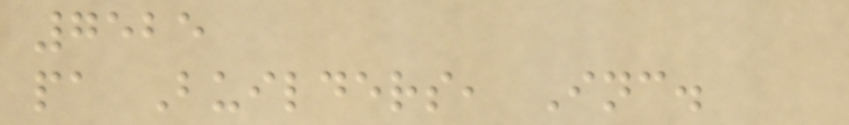7525
pa Builders, Inc.
